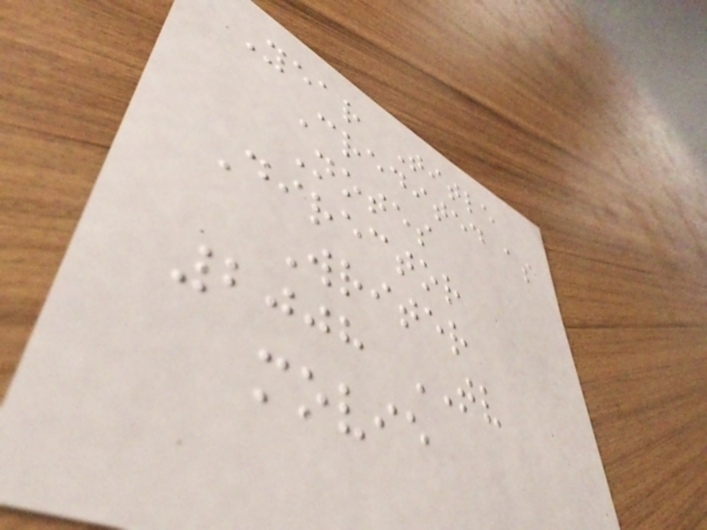Year Title
Credited as
Notes
Director
Writer
2008 TV
movie
